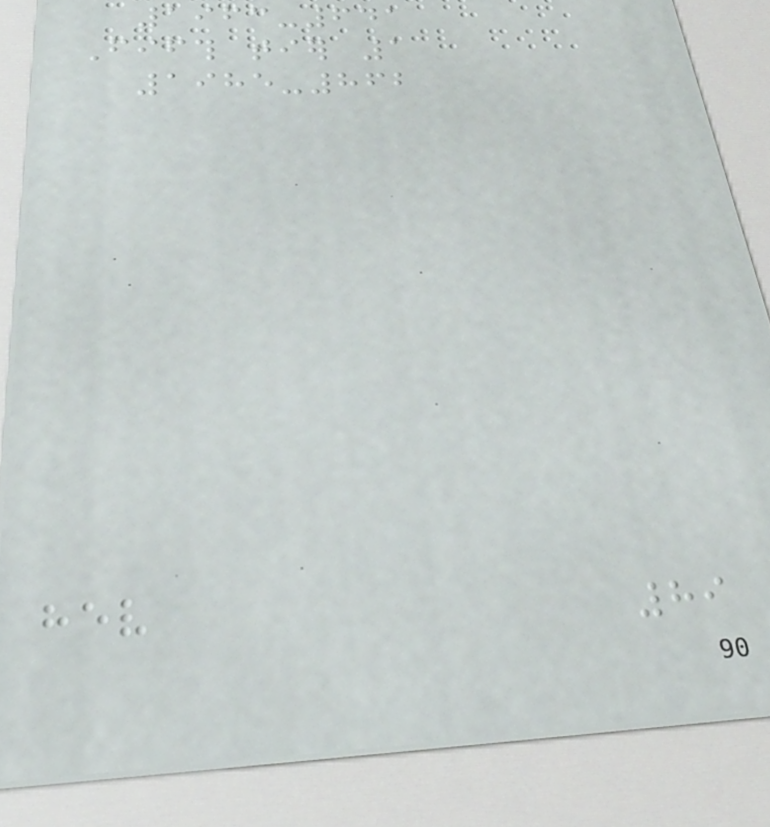1963-641
Fifth tier 1
1985-862
89
